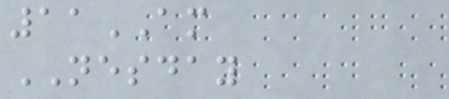11AM
NESDAY
